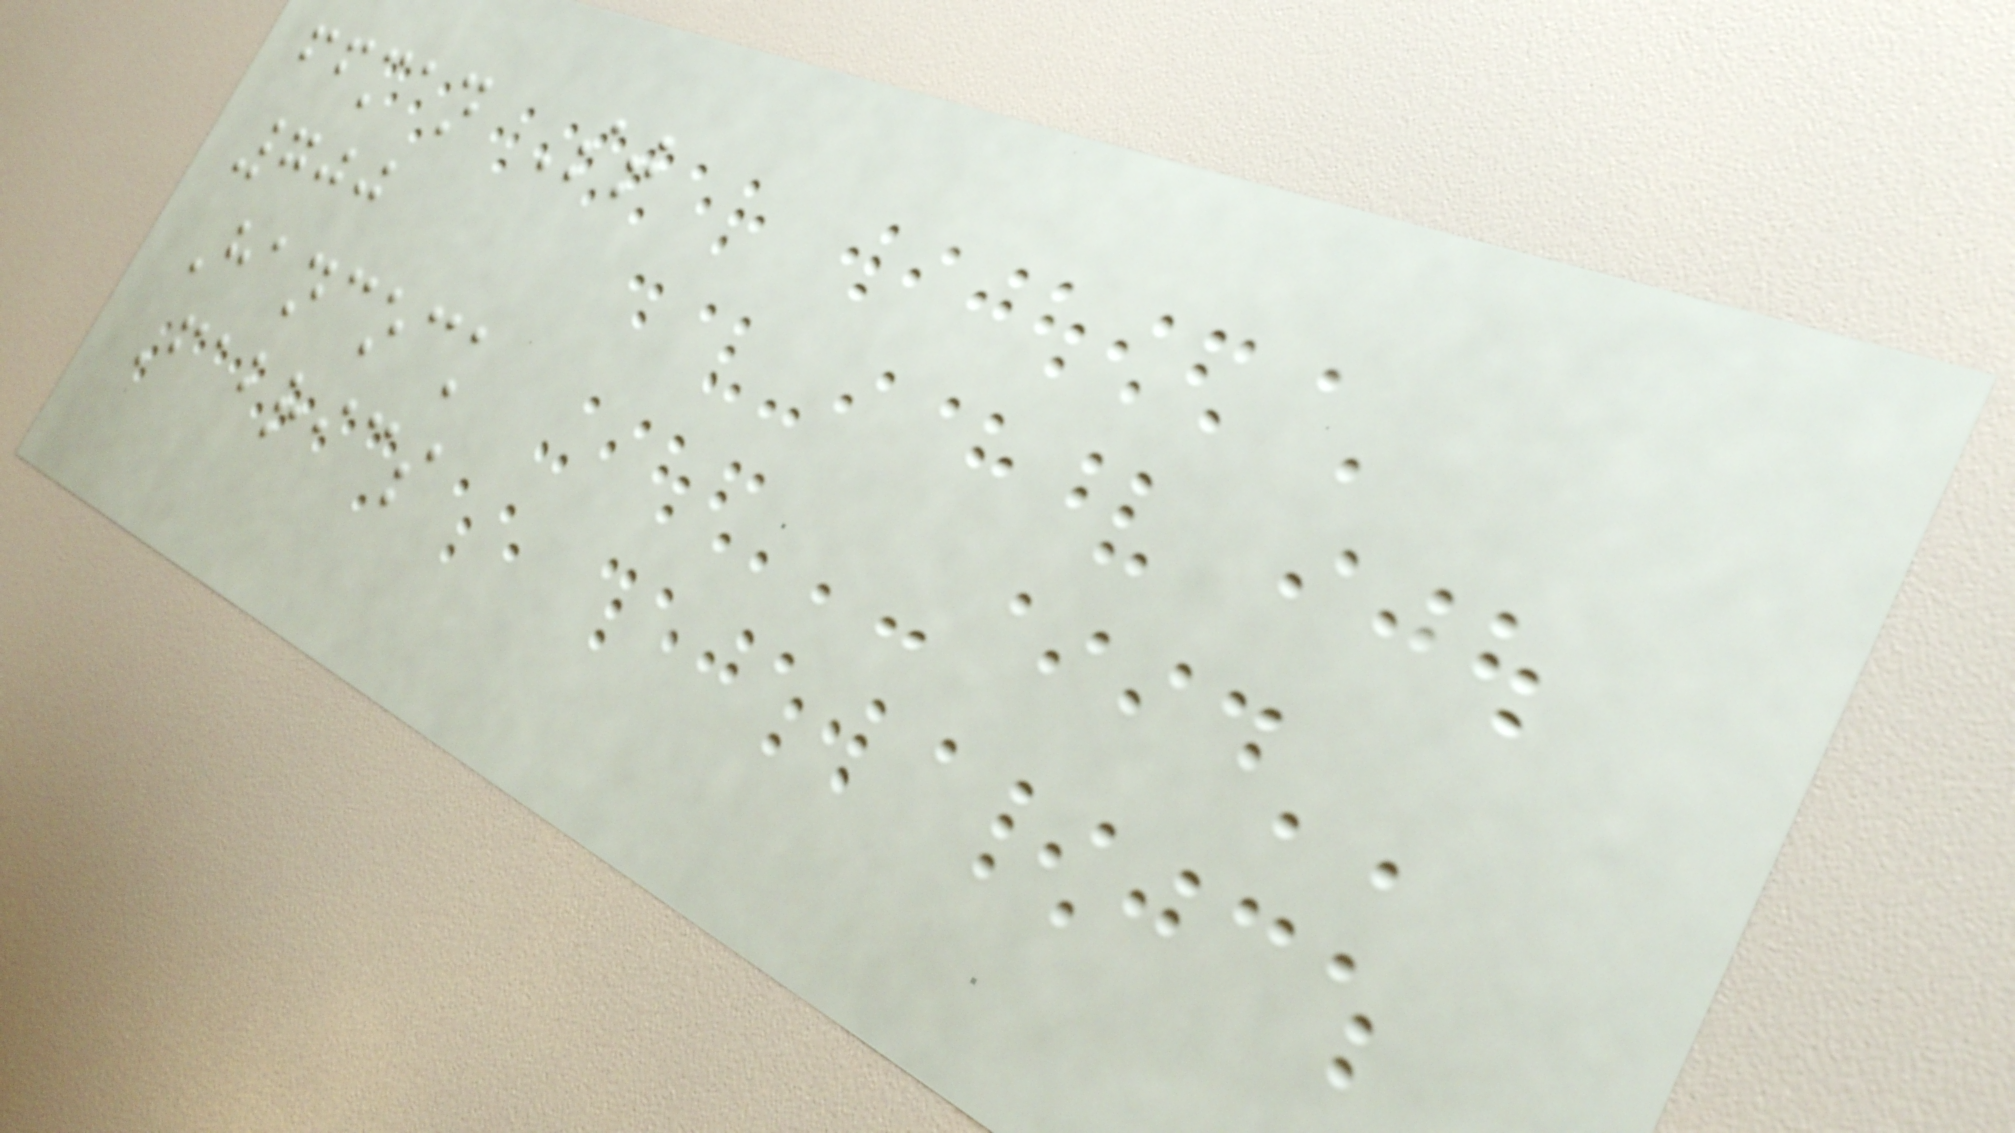ffman St
700
Hancock
Fabrics
